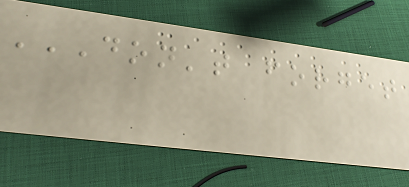DON'T FORGET
